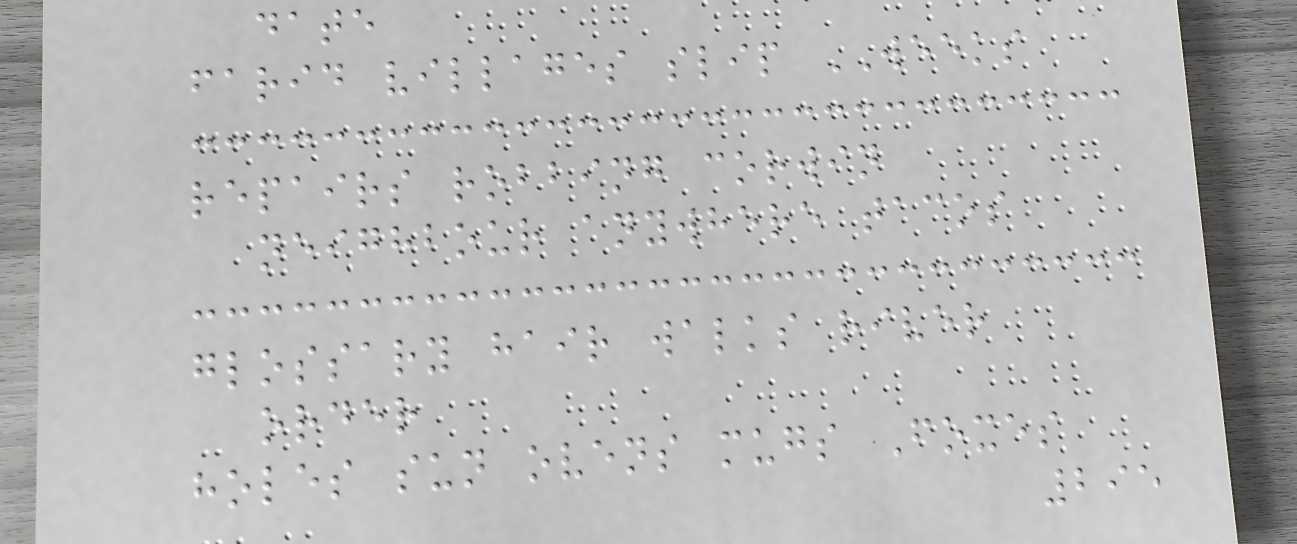date
farid villages slip WEEKS
repairs robbing corwin
neighbour anywhere tacos
glossary hair walks river
order
holes sun ovens mugs Foxes
295
